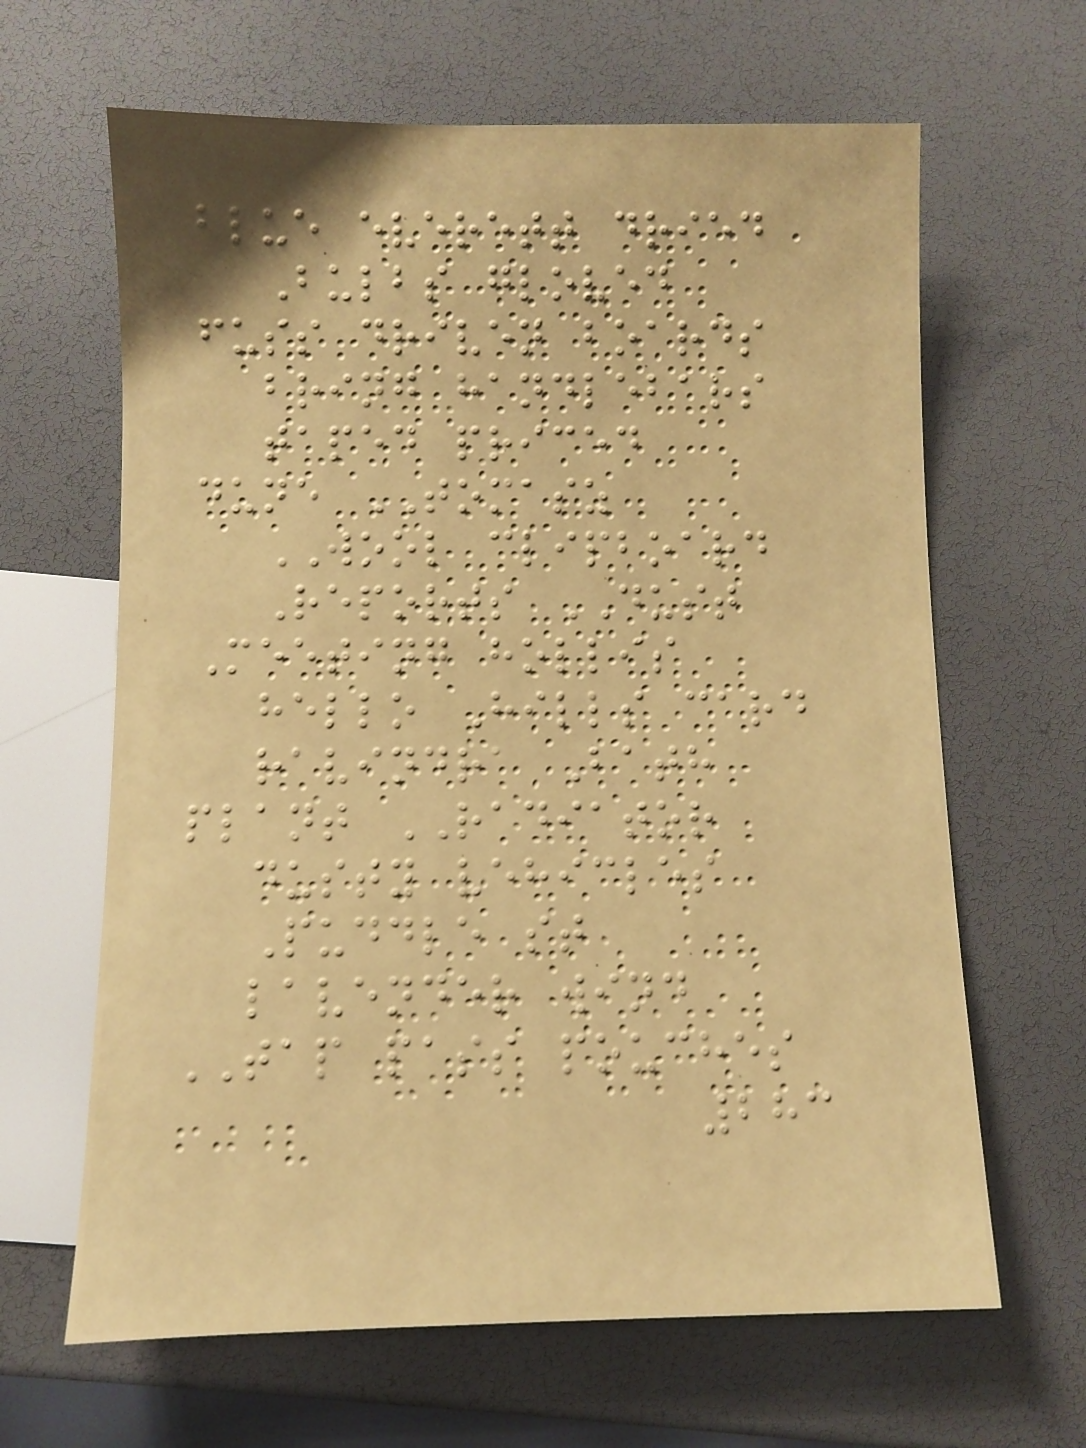blue everett dried
Bulbs gloved
fuss driven boards
bring handlebars
taped priced
dune TOMASZ
WOOL clipboard
Reports DUST
Meeting hollis
hello Hills card
ravindra Bath
plant RADIATOR
dusty vehicles
Puddle st
lavender wind
TAP pass pouches
283
